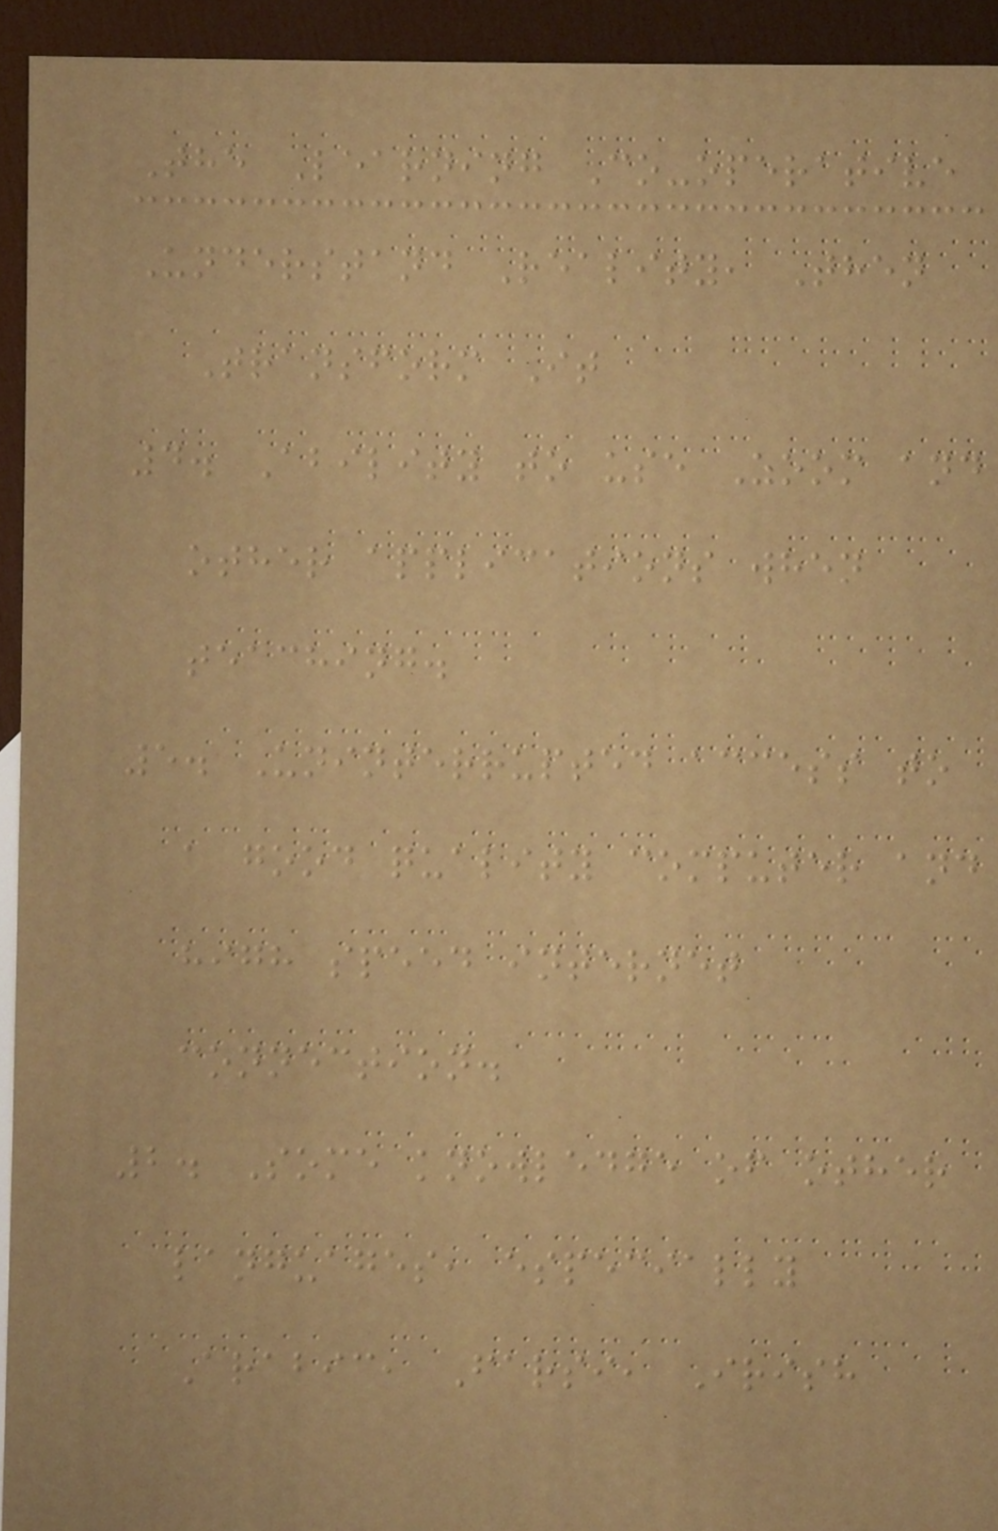The Learning Co-operative
Understand Reality, Then
Transform It
4. Ability to use Zoom and
other applications when
teaching.
5. Uninterrupted access to
a good quality computer and
high speed internet
connection.
2. Some knowledge of other
languages, especially
Arabic, Farsi, Irish
